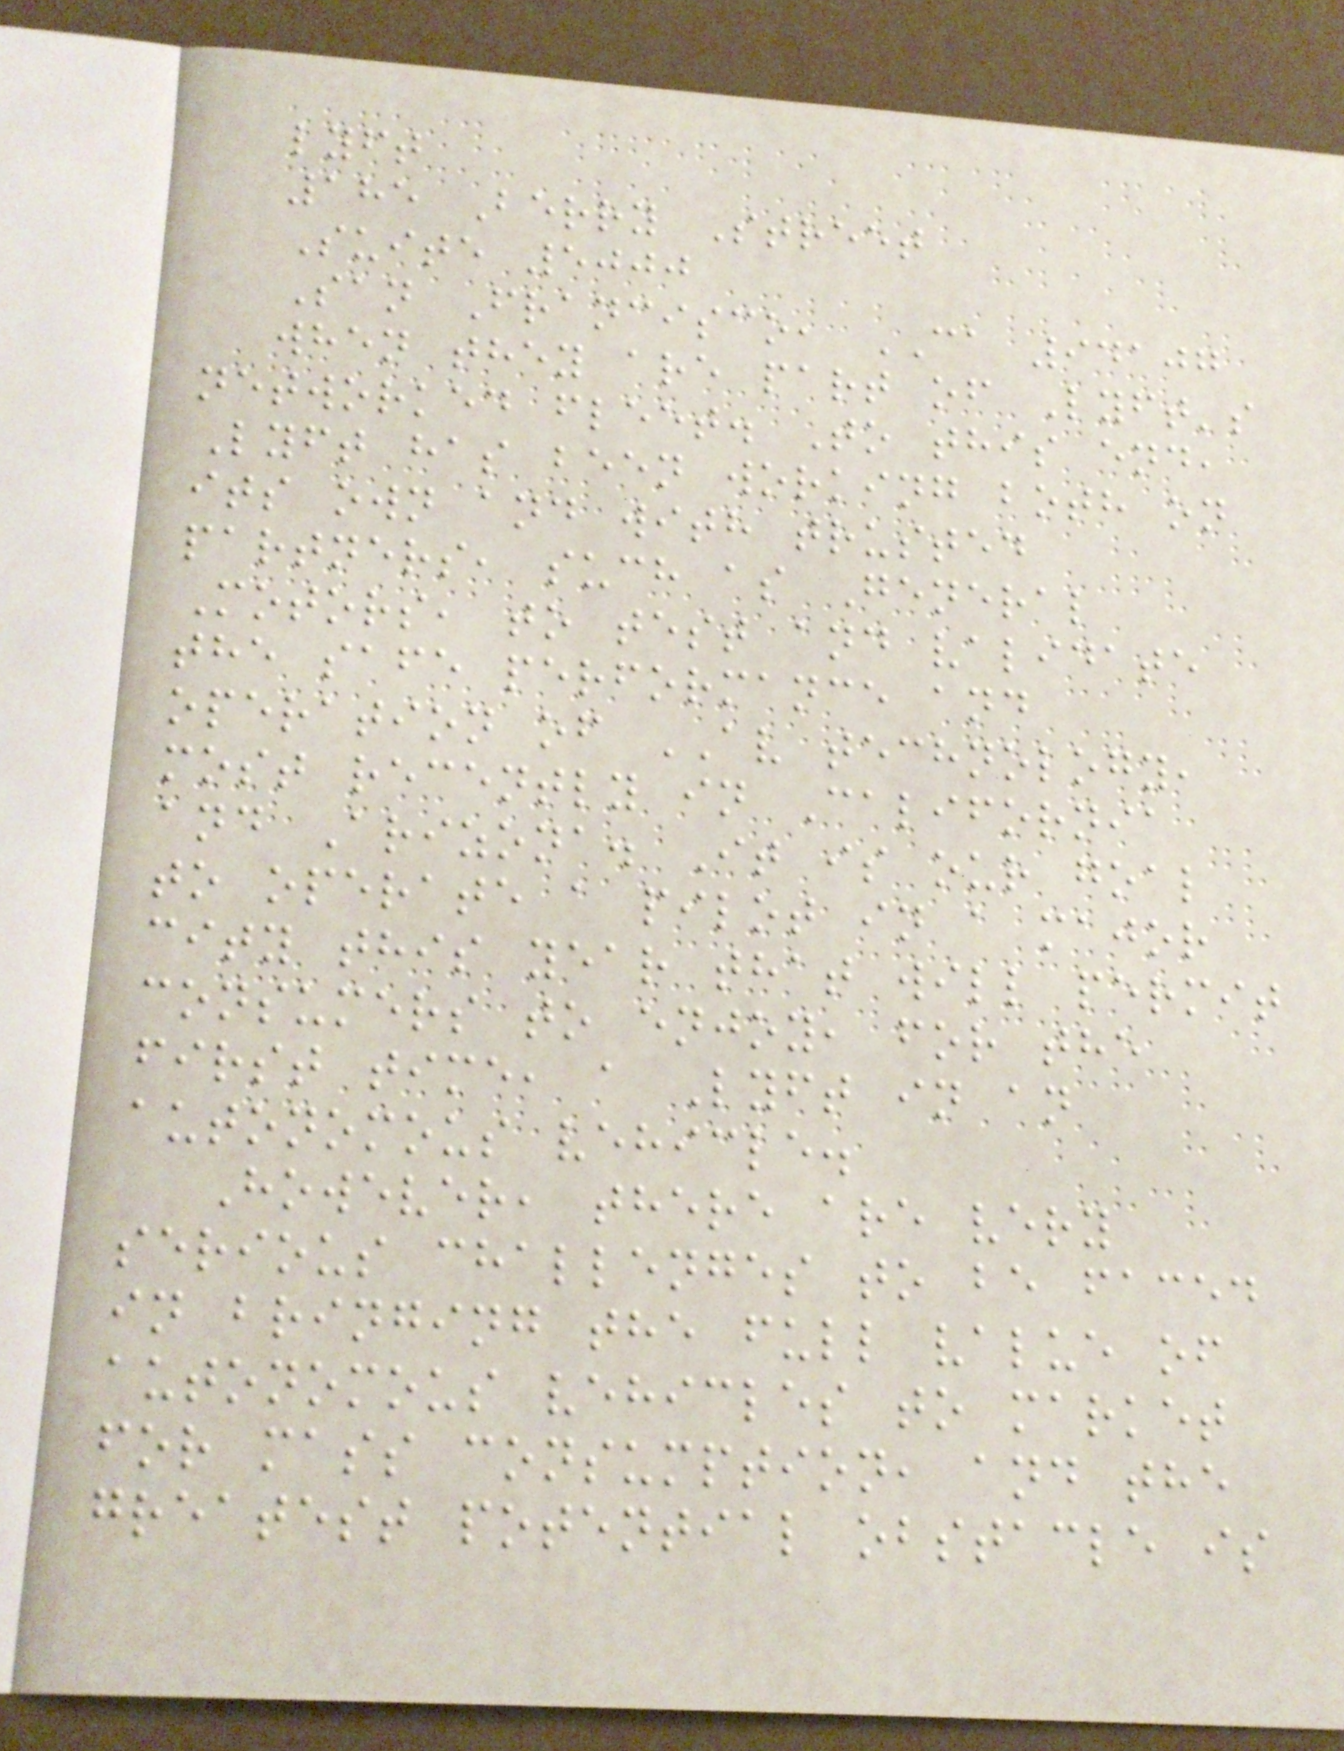lyft
185 Berry Street
Suite 5000
San Francisco, CA 94107
when they are part of Lyft's
networked fleet. To this end,
Lyft has been working both on
its own and with trusted
partners, such as General
Motors, to test and validate
the safe performance and
operation of AV technology,
most recently in California
and Arizona. It is our goal
to operate a pilot in a major
city this year that will permit
consumers to enjoy, for the
first time, a Lyft in an
autonomous vehicle.
However, there are very
serious challenges to be faced
in bringing the full value of
autonomous vehicles to market
for mass consumption, and the
greatest potential obstacle is
